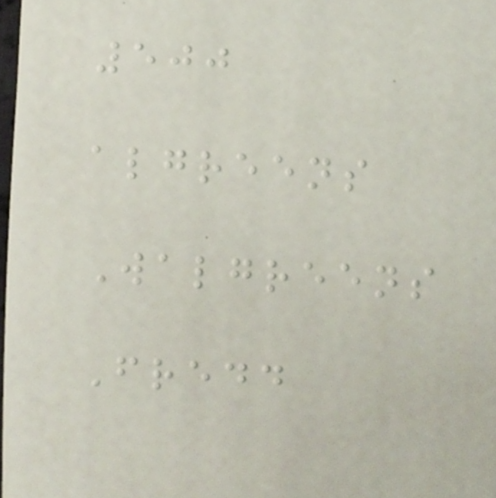500
algreens
Walgreens
Fredd
